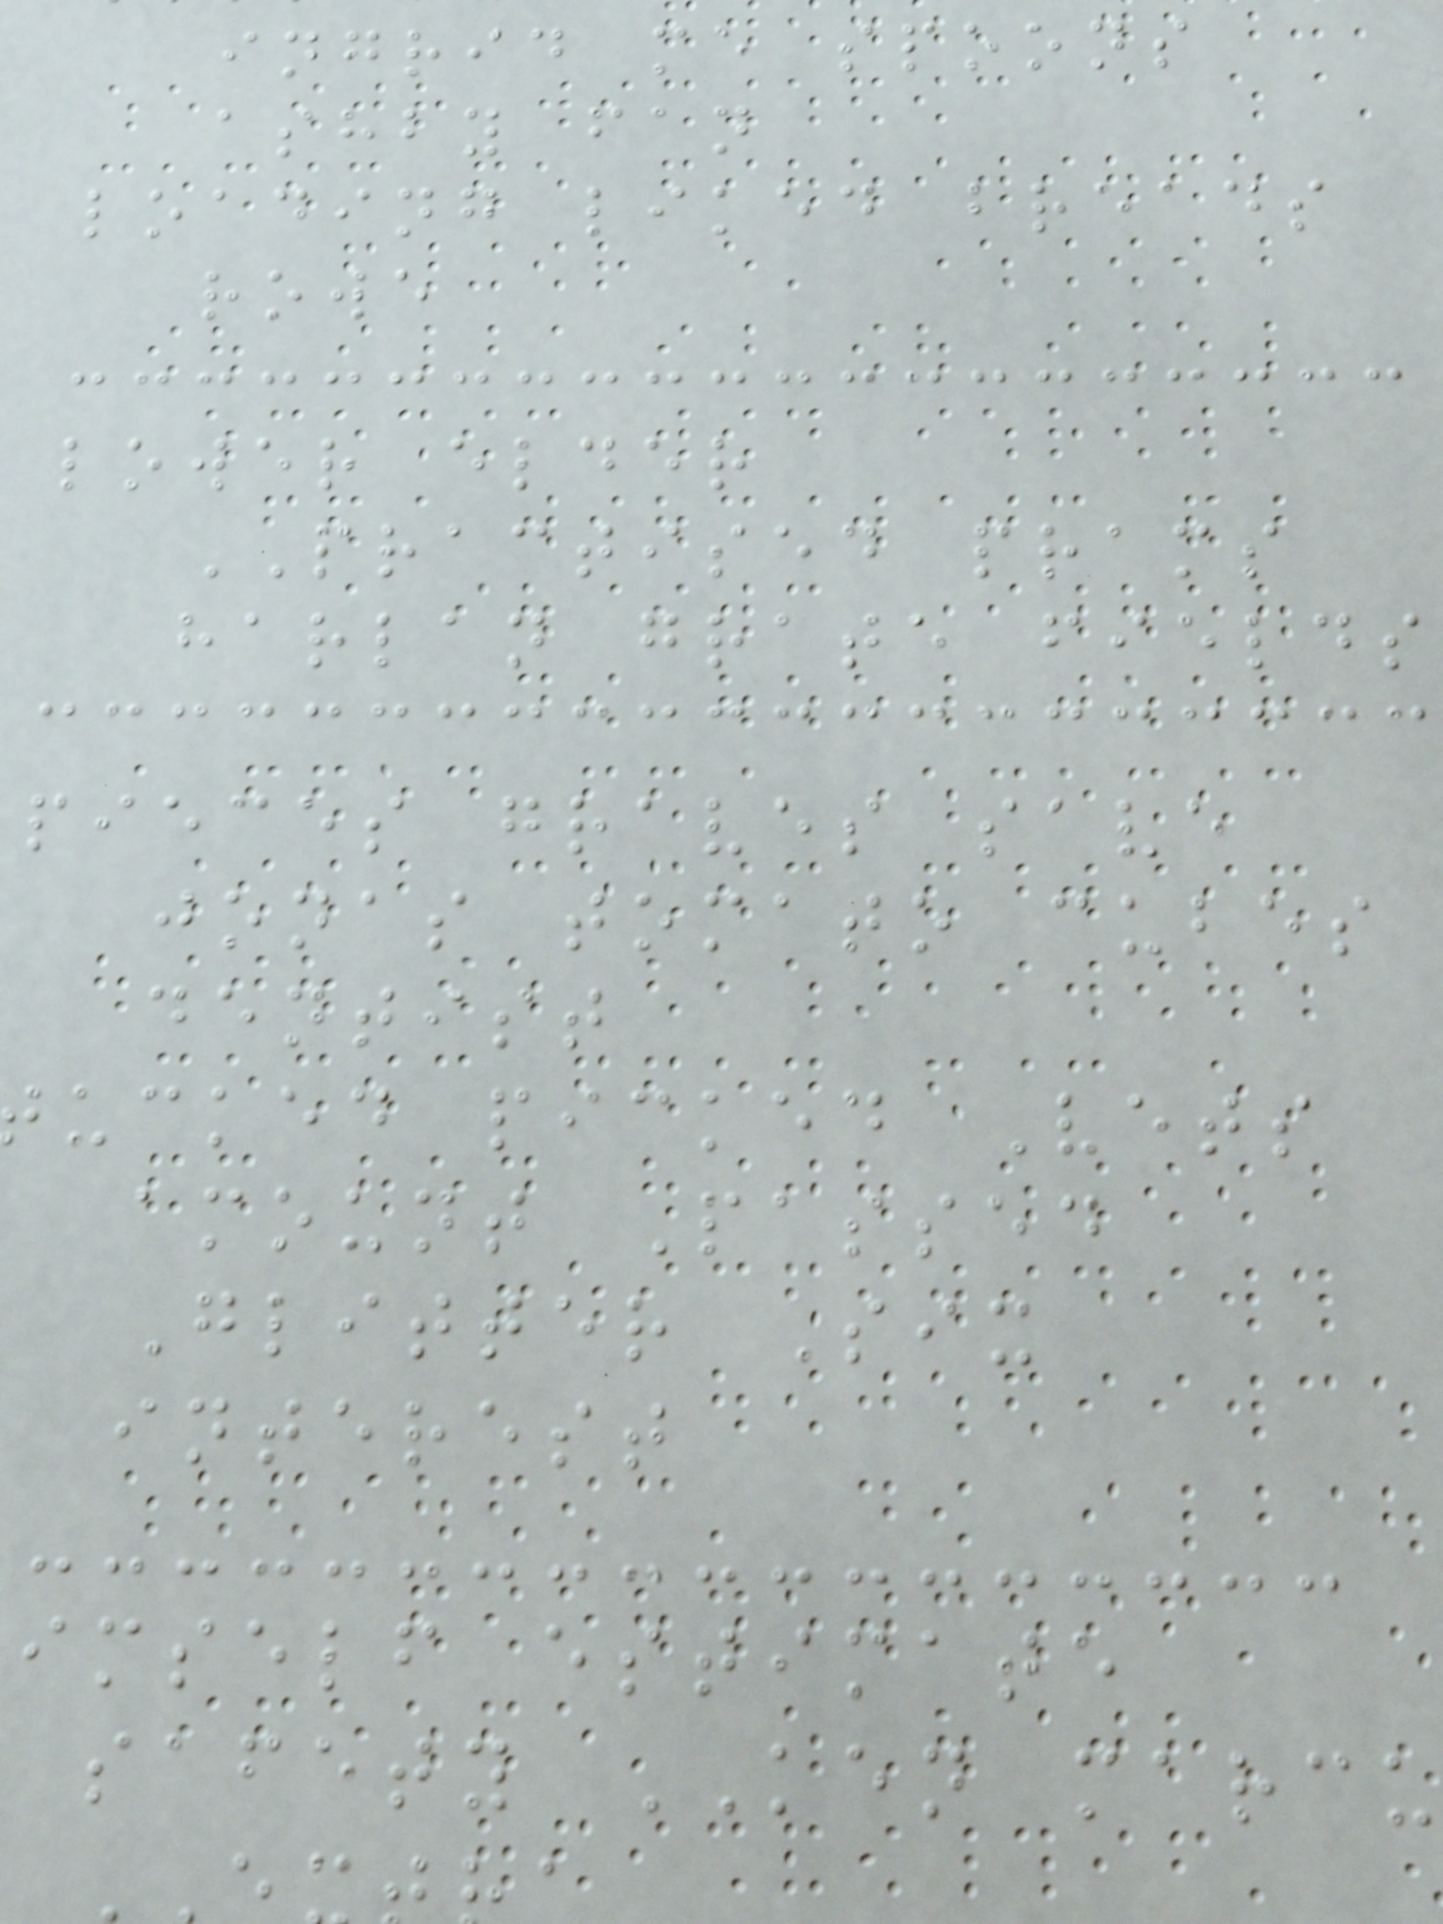ingrid me spoons
ashby fan
loading liked breads
rowe
lower elder
PRACTISED prams
harlan grate fields
pieces graves save
jonas tomato cubes
dentist
ucked picked Vets
amount Passed
Glitter Six
interest
imself estimate
safety KEN marcu
